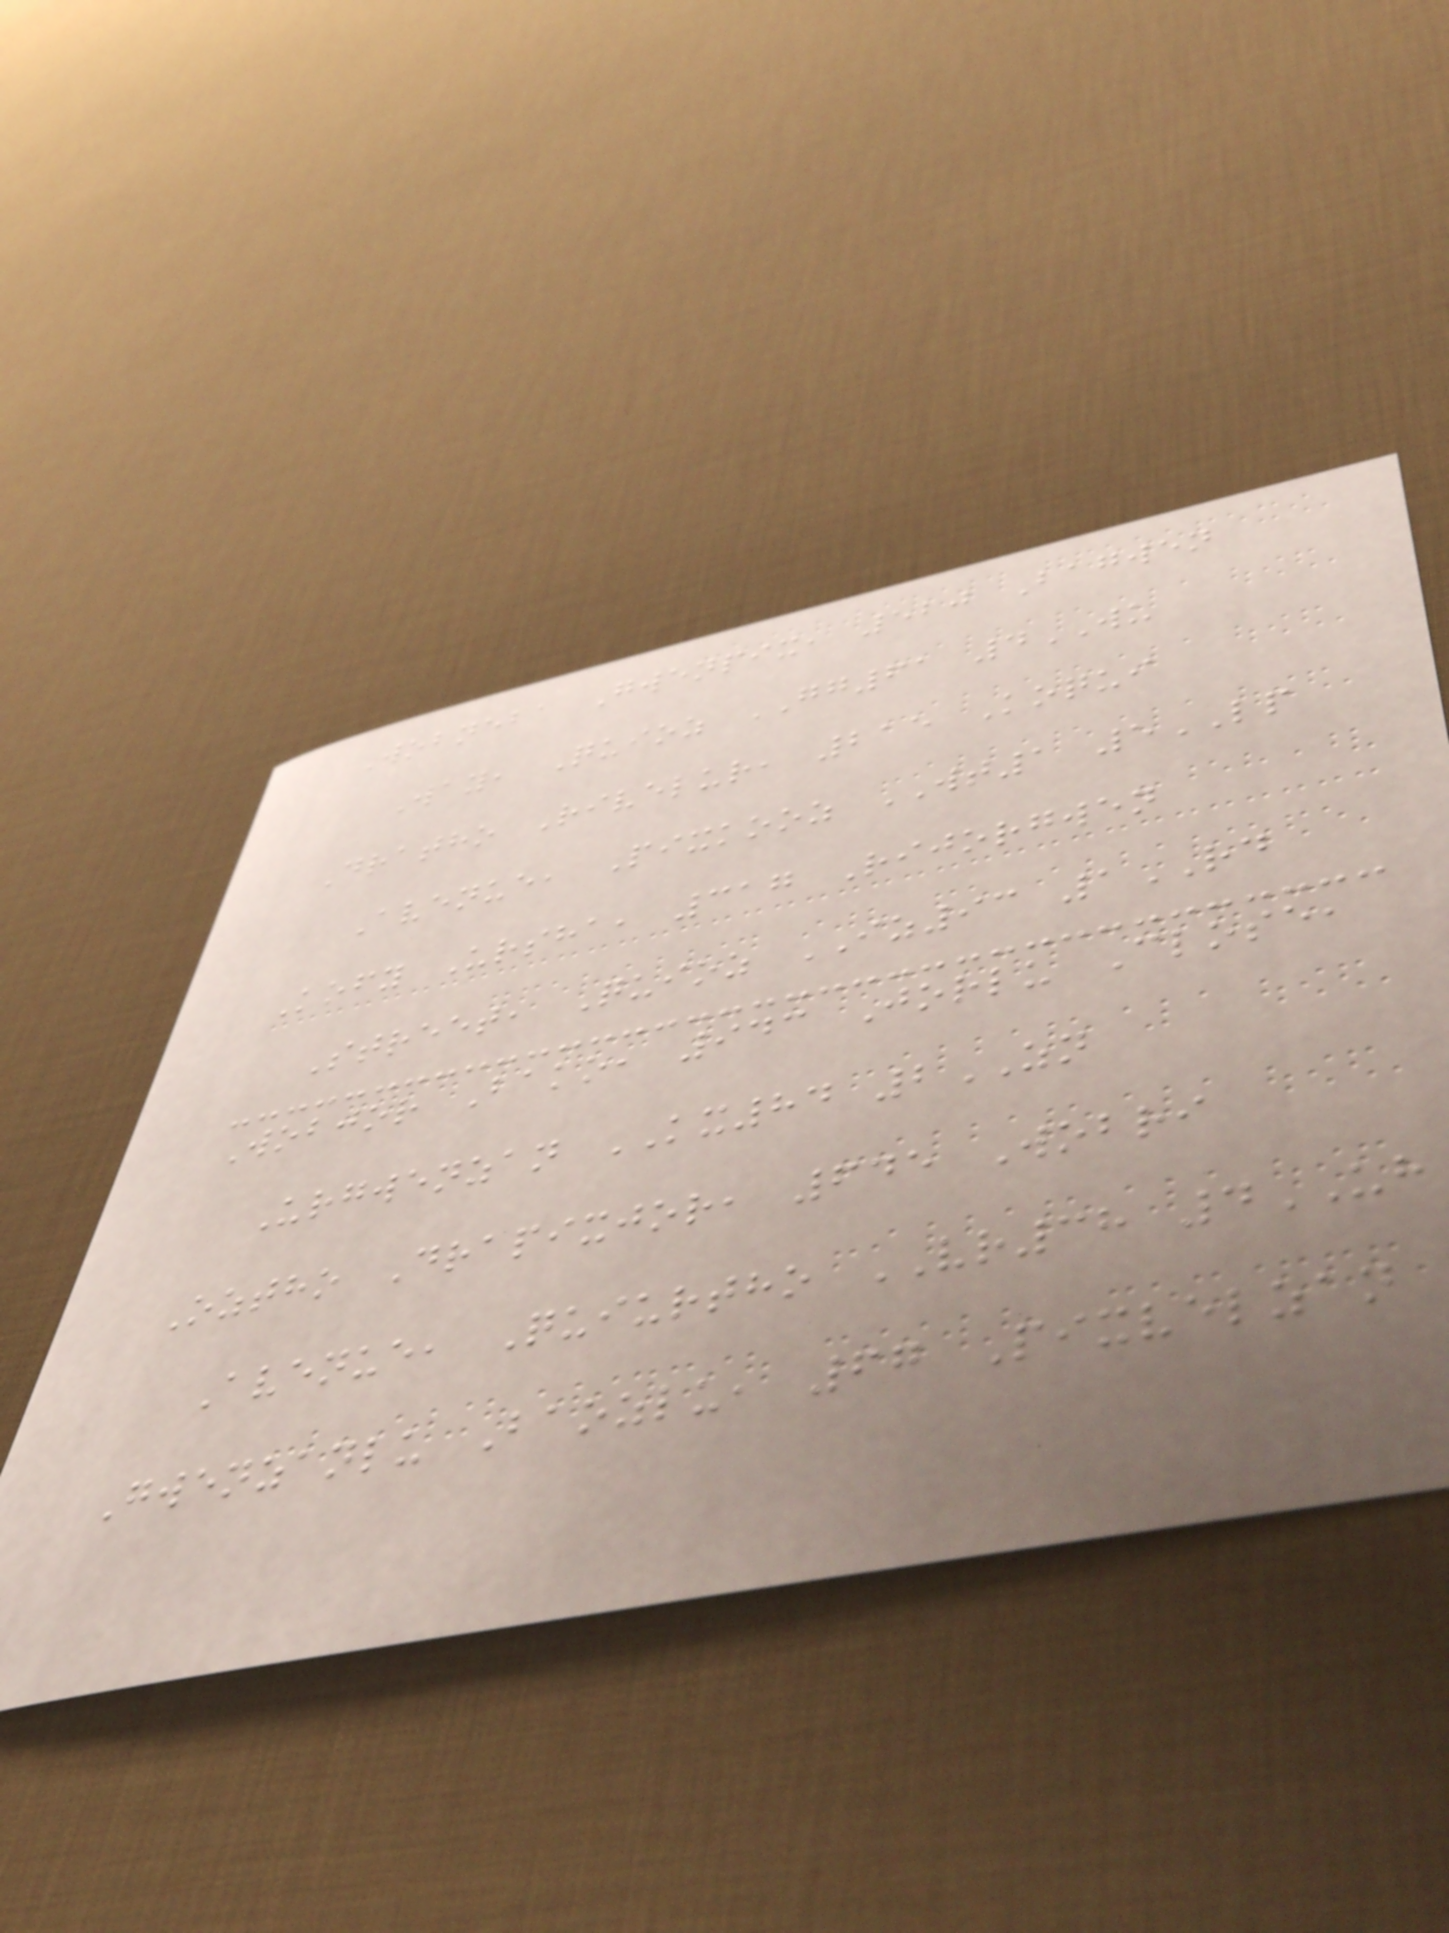Wobneba Gwenpix, 520 Bagwen
Way, Quioz GG61 4WU
Dratho Rivelur, 215 Koqui
Avenue, Pixkooz WT1 5LP
Kofy Ursha, 317 Rijorgwen
Street, Quioz IZ93 1RD
Wobjor Bako, 943 Jorlu Close,
Urgwenzan KX84 2ZN
Oztho Drapixjor, 645 Wobri
Avenue, Quiurtho VR38 4UH
Gwenzanlu Baozlu, 67 Pixvelzan
